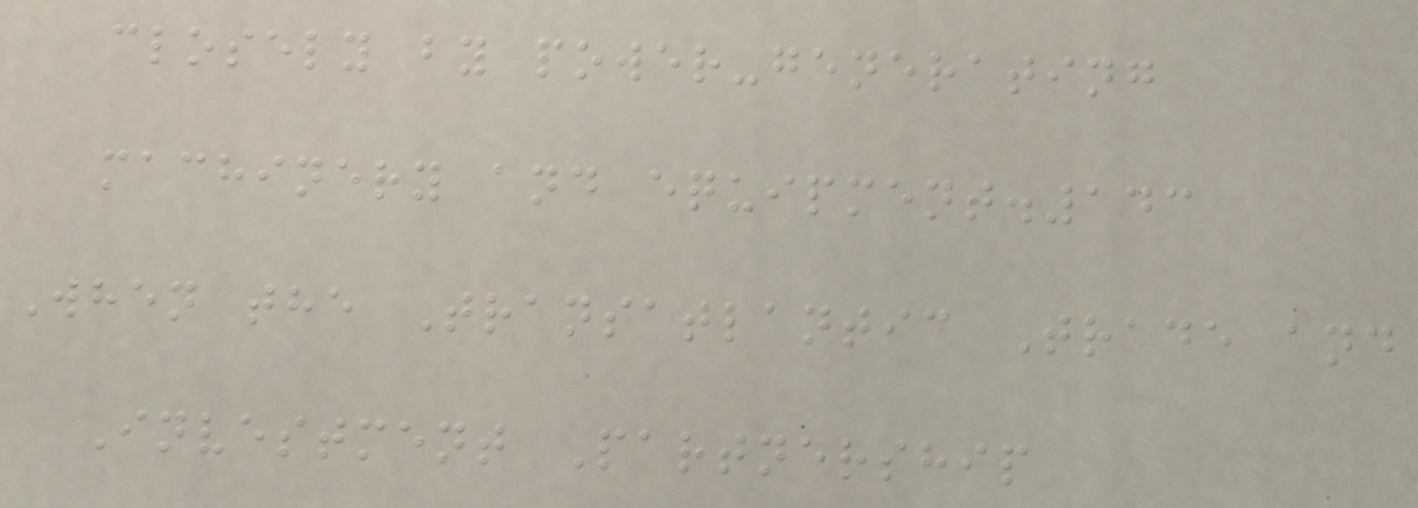closely by power-generating
machinery and equipment.143
When the Transatlantic Trade and
Investment Partnership
